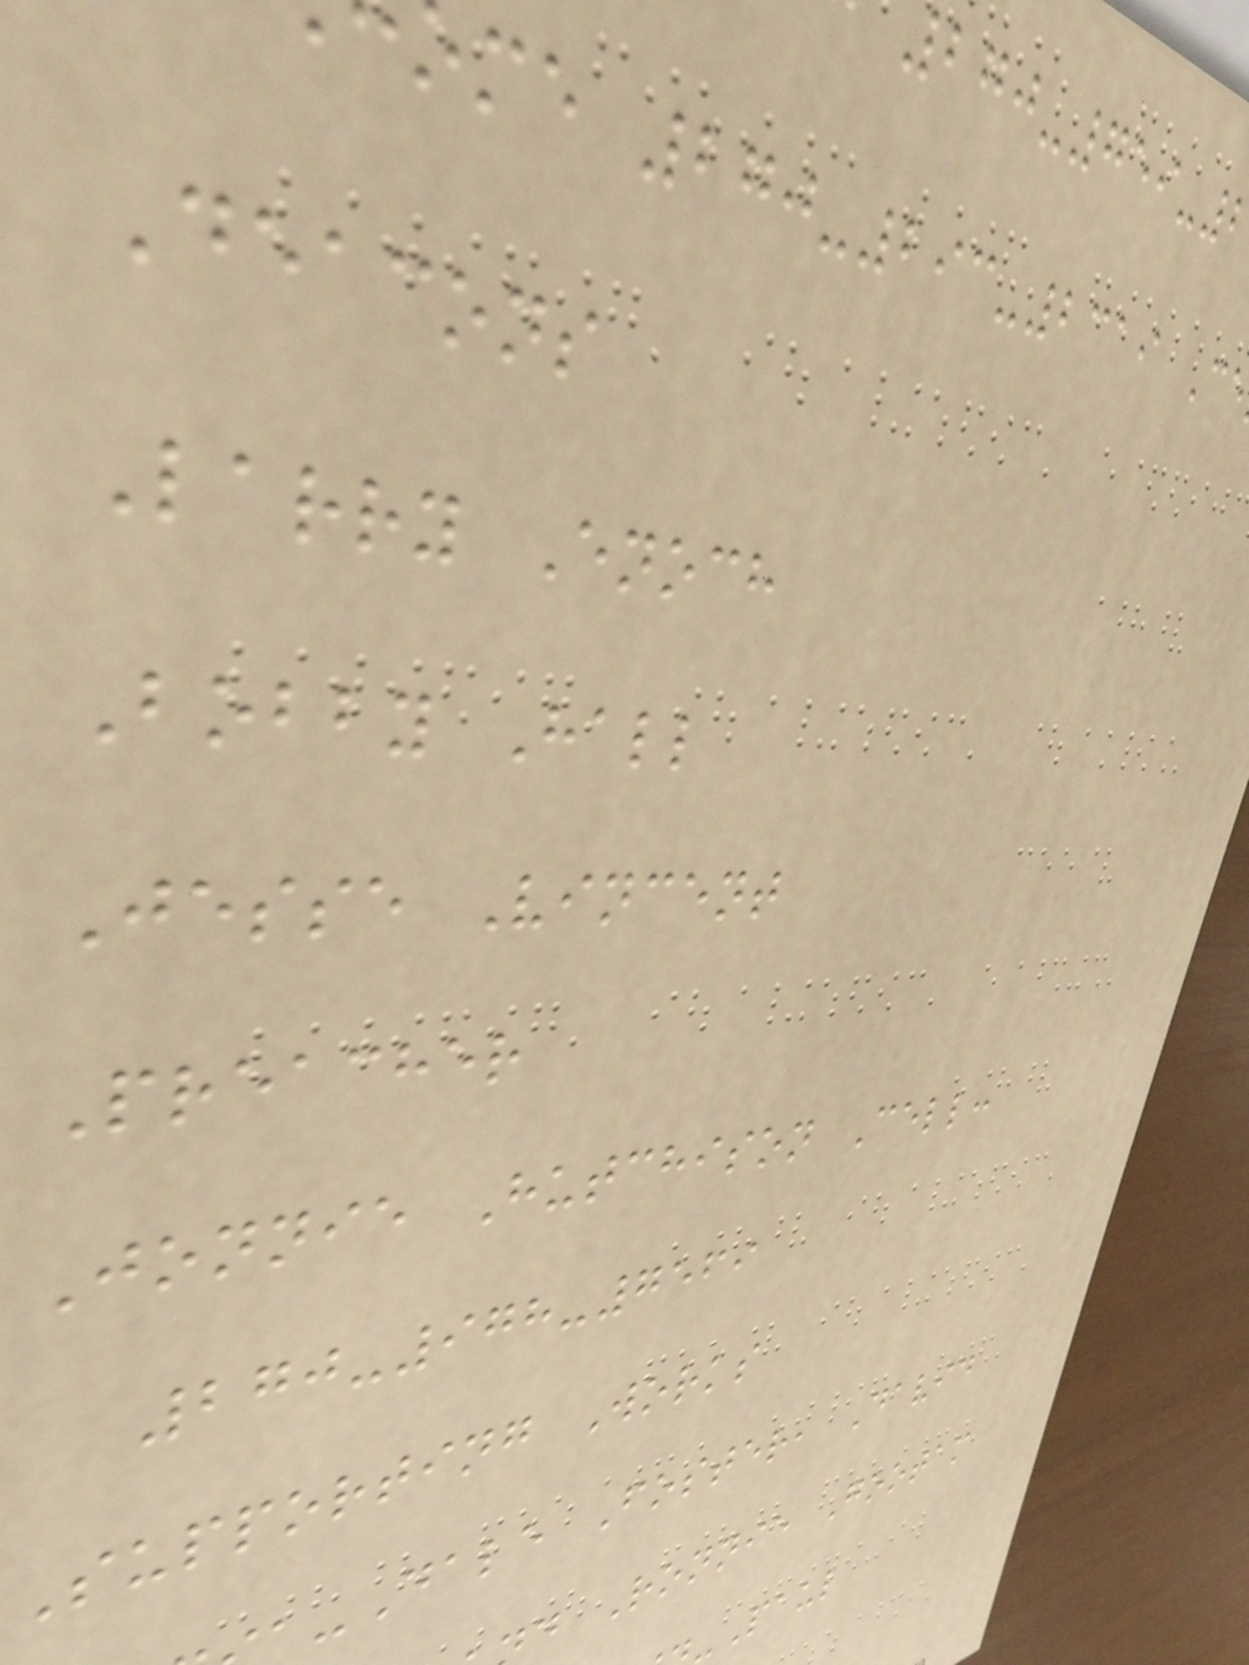270-759-
me 270-293-2319 C
Deacons
Larry Enoch
Bobby Hall
Jesse Vincent
Preacher
Jonnie Hutchison Cell:
270-978-7569
Supporting Works
a-Dale Foster, David
d Ronnie Gootam
-Paul
